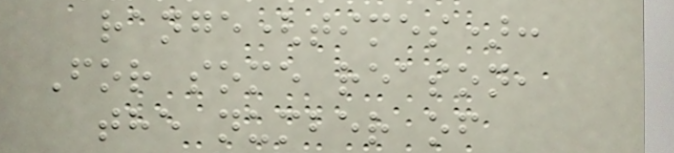range(times):
For some reason,
the number of
